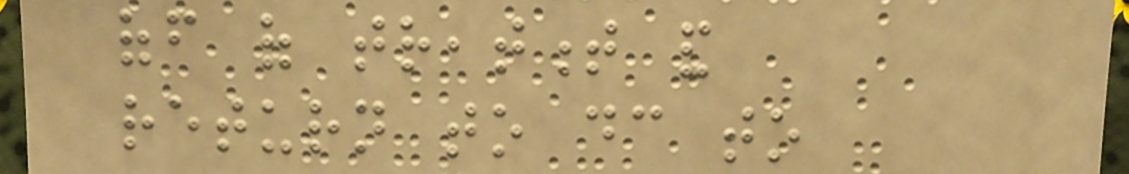off of treatment and
return to dc to
